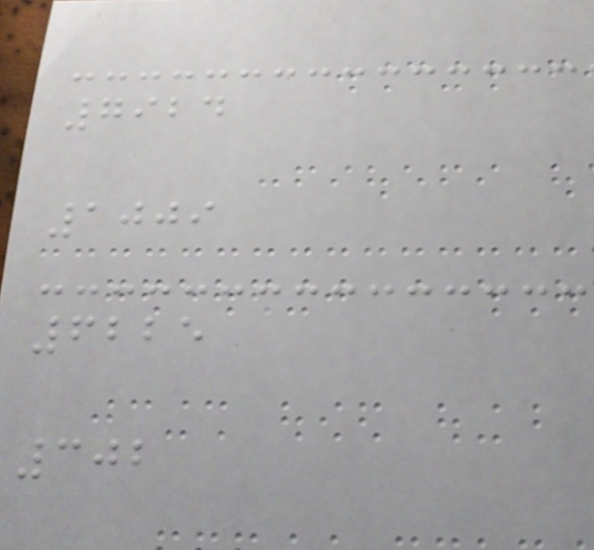7924
1009
6225
302
